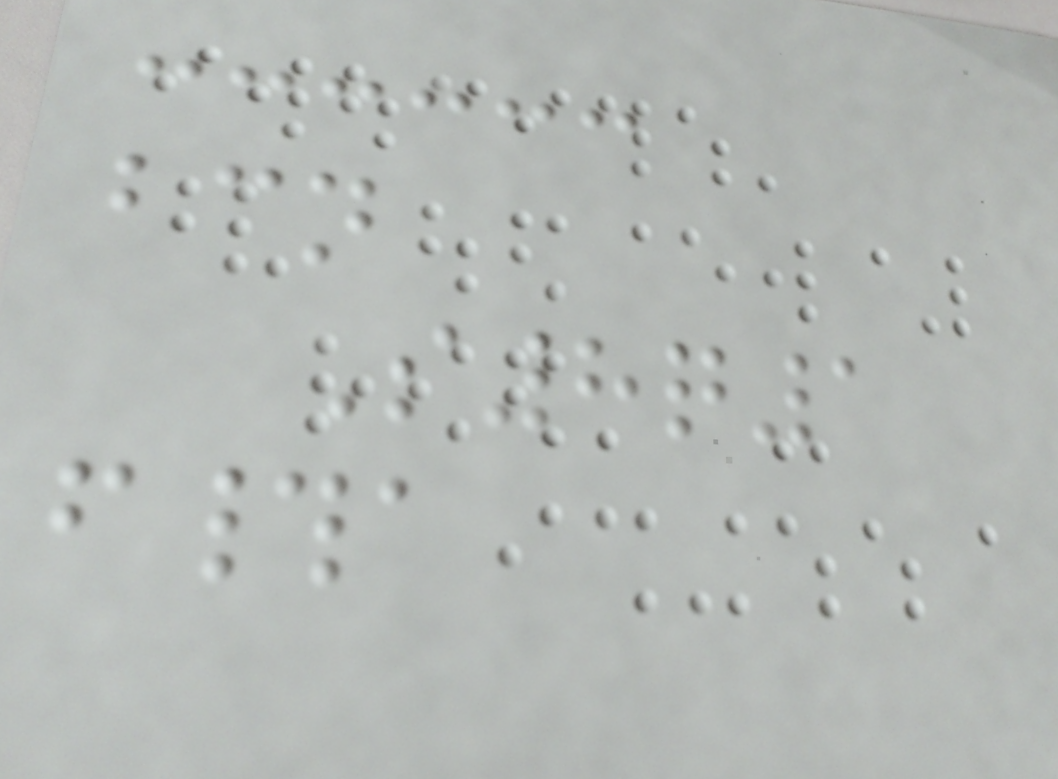bcn
S8q1
f#a
